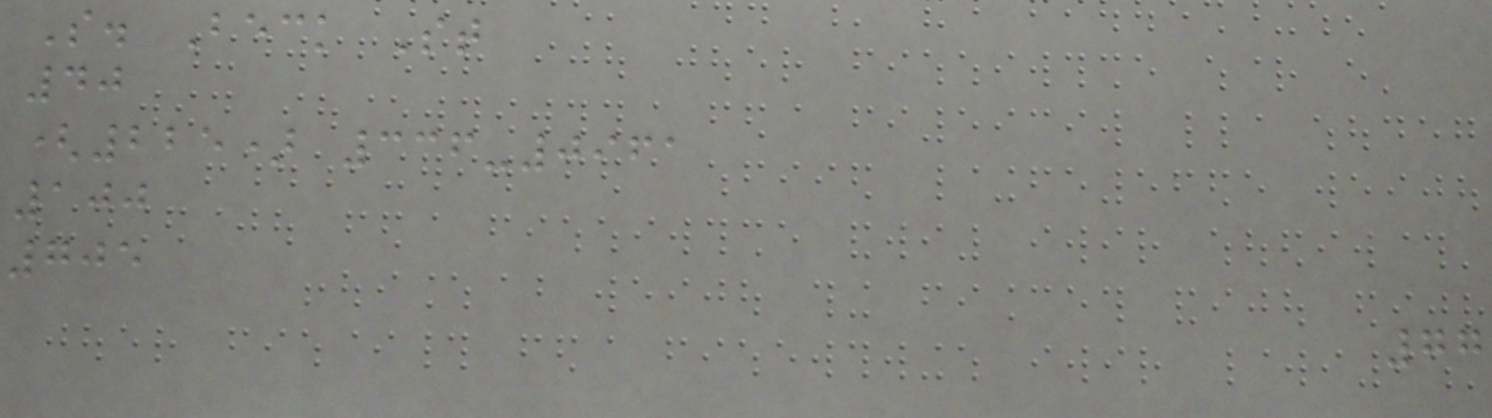S. Beck St
40
(225) 336-0961
100
705
77
